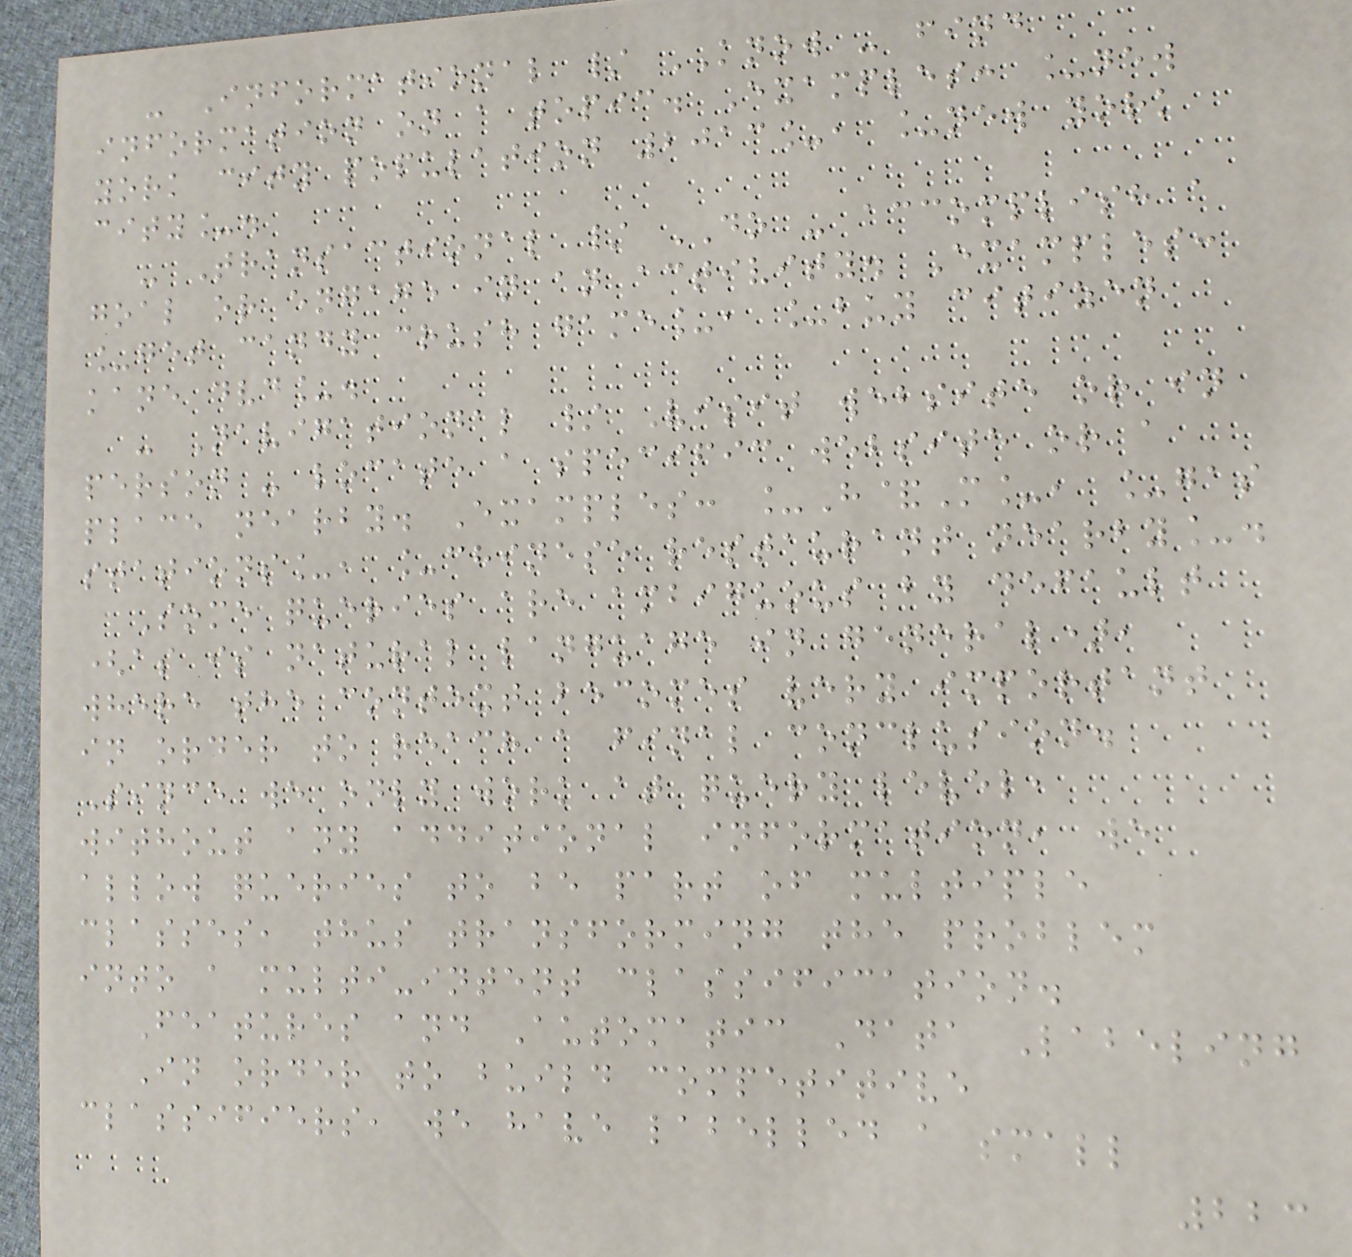- Informational / KNOW - find
information on a topic. Examples: _new
york city population 2013_, _new york
city_.
- Transactional / DO - accomplish a
goal or engage in an activity. Examples:
_get candy crush game_, _buy citizen
kane dvd_.
- Navigational / Visit website or in
person - locate a specific website or a
place nearby. Examples: _H&M_, _gas
stations_, _chinese restaurant nearby_.
Some queries are ambiguous by default
(as is natural language in general),
where the context becomes very important
in order to reach a final conclusion.
Since we only work at query level,
without any additional information, we
allow queries to be part of multiple
classes, thus transforming the problem
into a multi-intent classification.
Features and Automatic Data Labeling
In order to build competitive
classifiers, we have labelled a small
223
